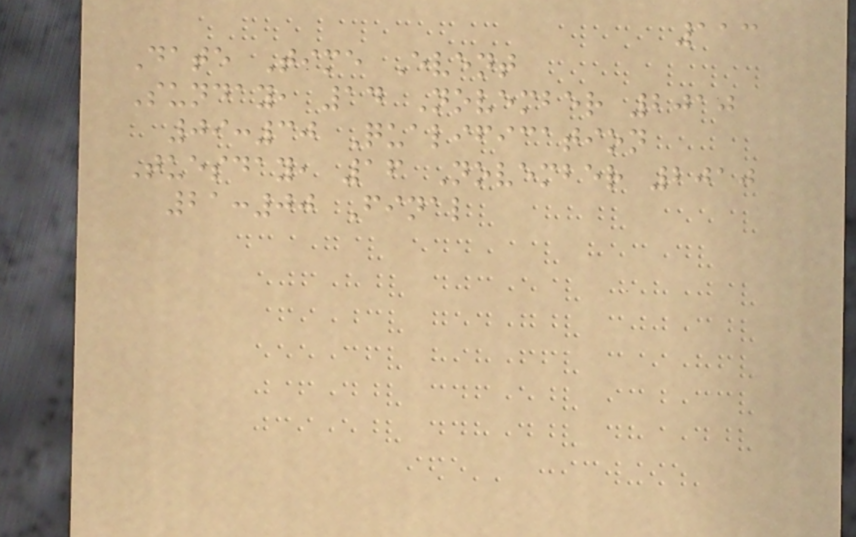113
Date Time Event
Sunday, 14 November 2010
09:30 Qualification
Tuesday, 16 November 2010
21:00 Final
